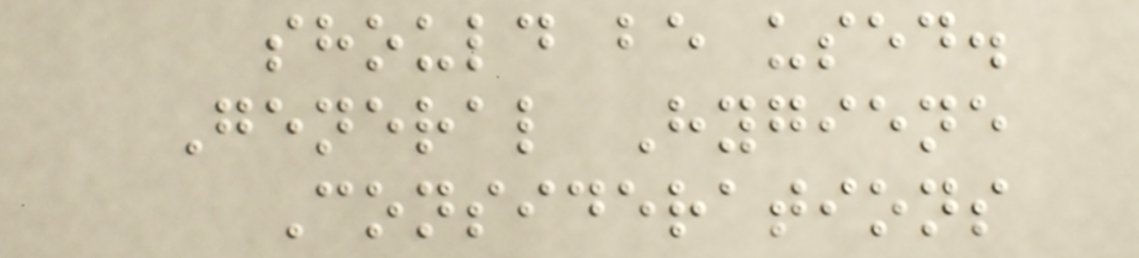should be used.
General Hygiene
Considerations
